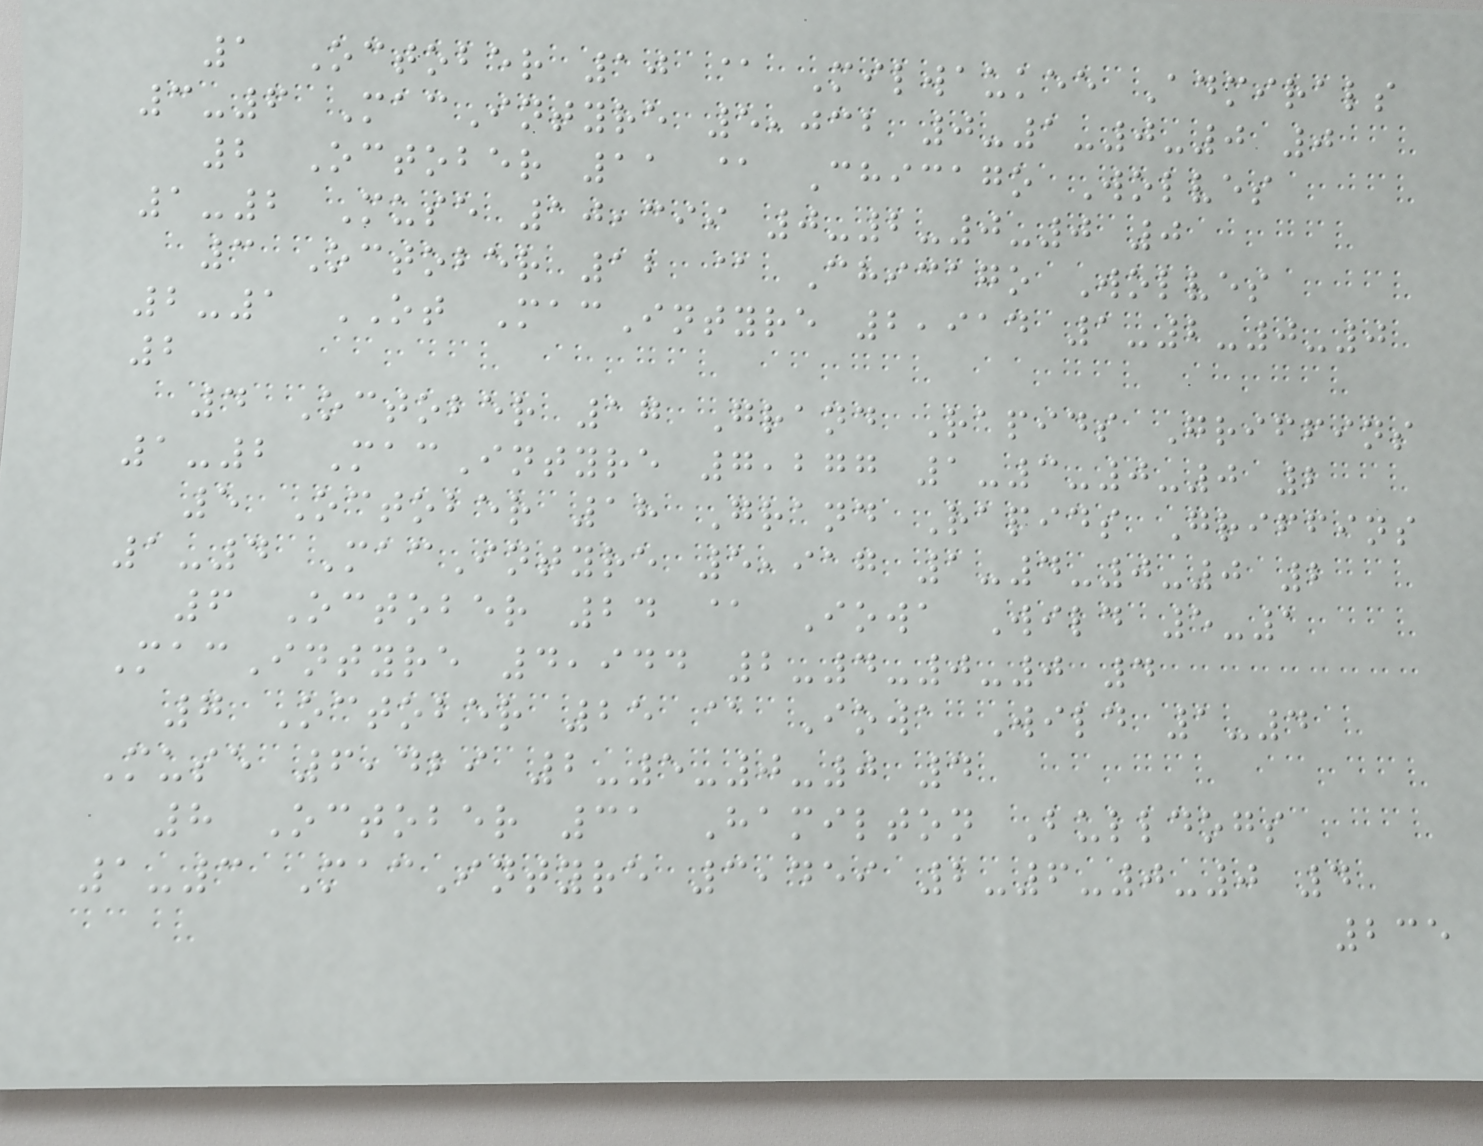1 October 10 @ Milwaukee Admirals
3-6 MacIntyre 5,032 0-1-0-0 0
2 October 11 @ Chicago Wolves
1-2 Muse 10,399 0-2-0-0 0
3 October 12 @ Chicago Wolves
2-1 OT MacIntyre 2,914 1-2-0-0
2
4 October 17 Grand Rapids Griffins
1-2 MacIntyre 7,277 1-3-0-0 2
5 October 18 Grand Rapids Griffins
1-4 MacIntyre 5,917 1-4-0-0 2
6 October 24 @ Iowa Wild 5-1
MacIntyre 4,944 2-4-0-0 4
7 October 25 @ Iowa Wild 1-4
Muse 6,429 2-5-0-0 4
8 October 31 Hamilton Bulldogs
1-3 MacIntyre 3,459 2-6-0-0 4
235
